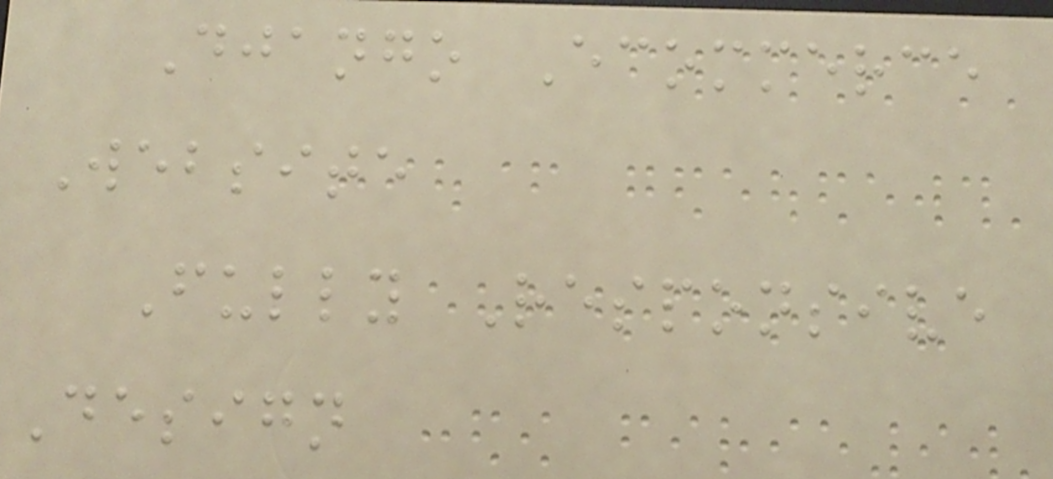Django Ecommerce
Website
Fully Responsive
Design
